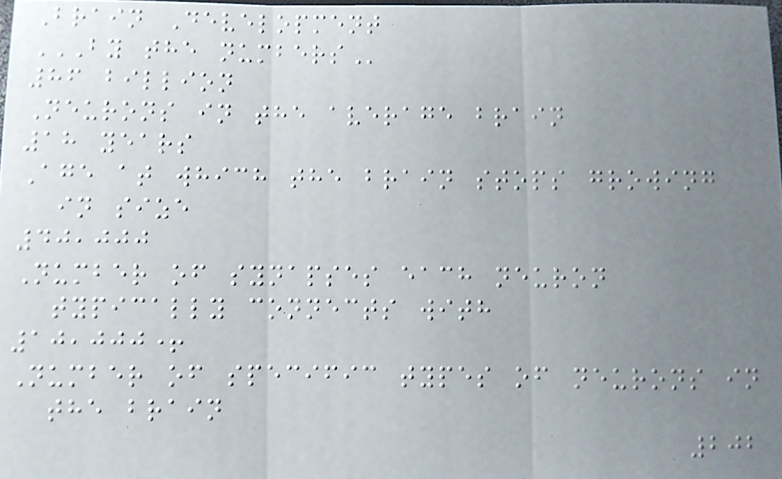Brain Development
BY THE NUMBERS
86 billion
Neurons in the average brain
18 years
Age at which the brain stops growing
in size
40,000
Number of synapses each neuron
typically connects with
10,000+
Number of specific types of neurons in
the brain
202
